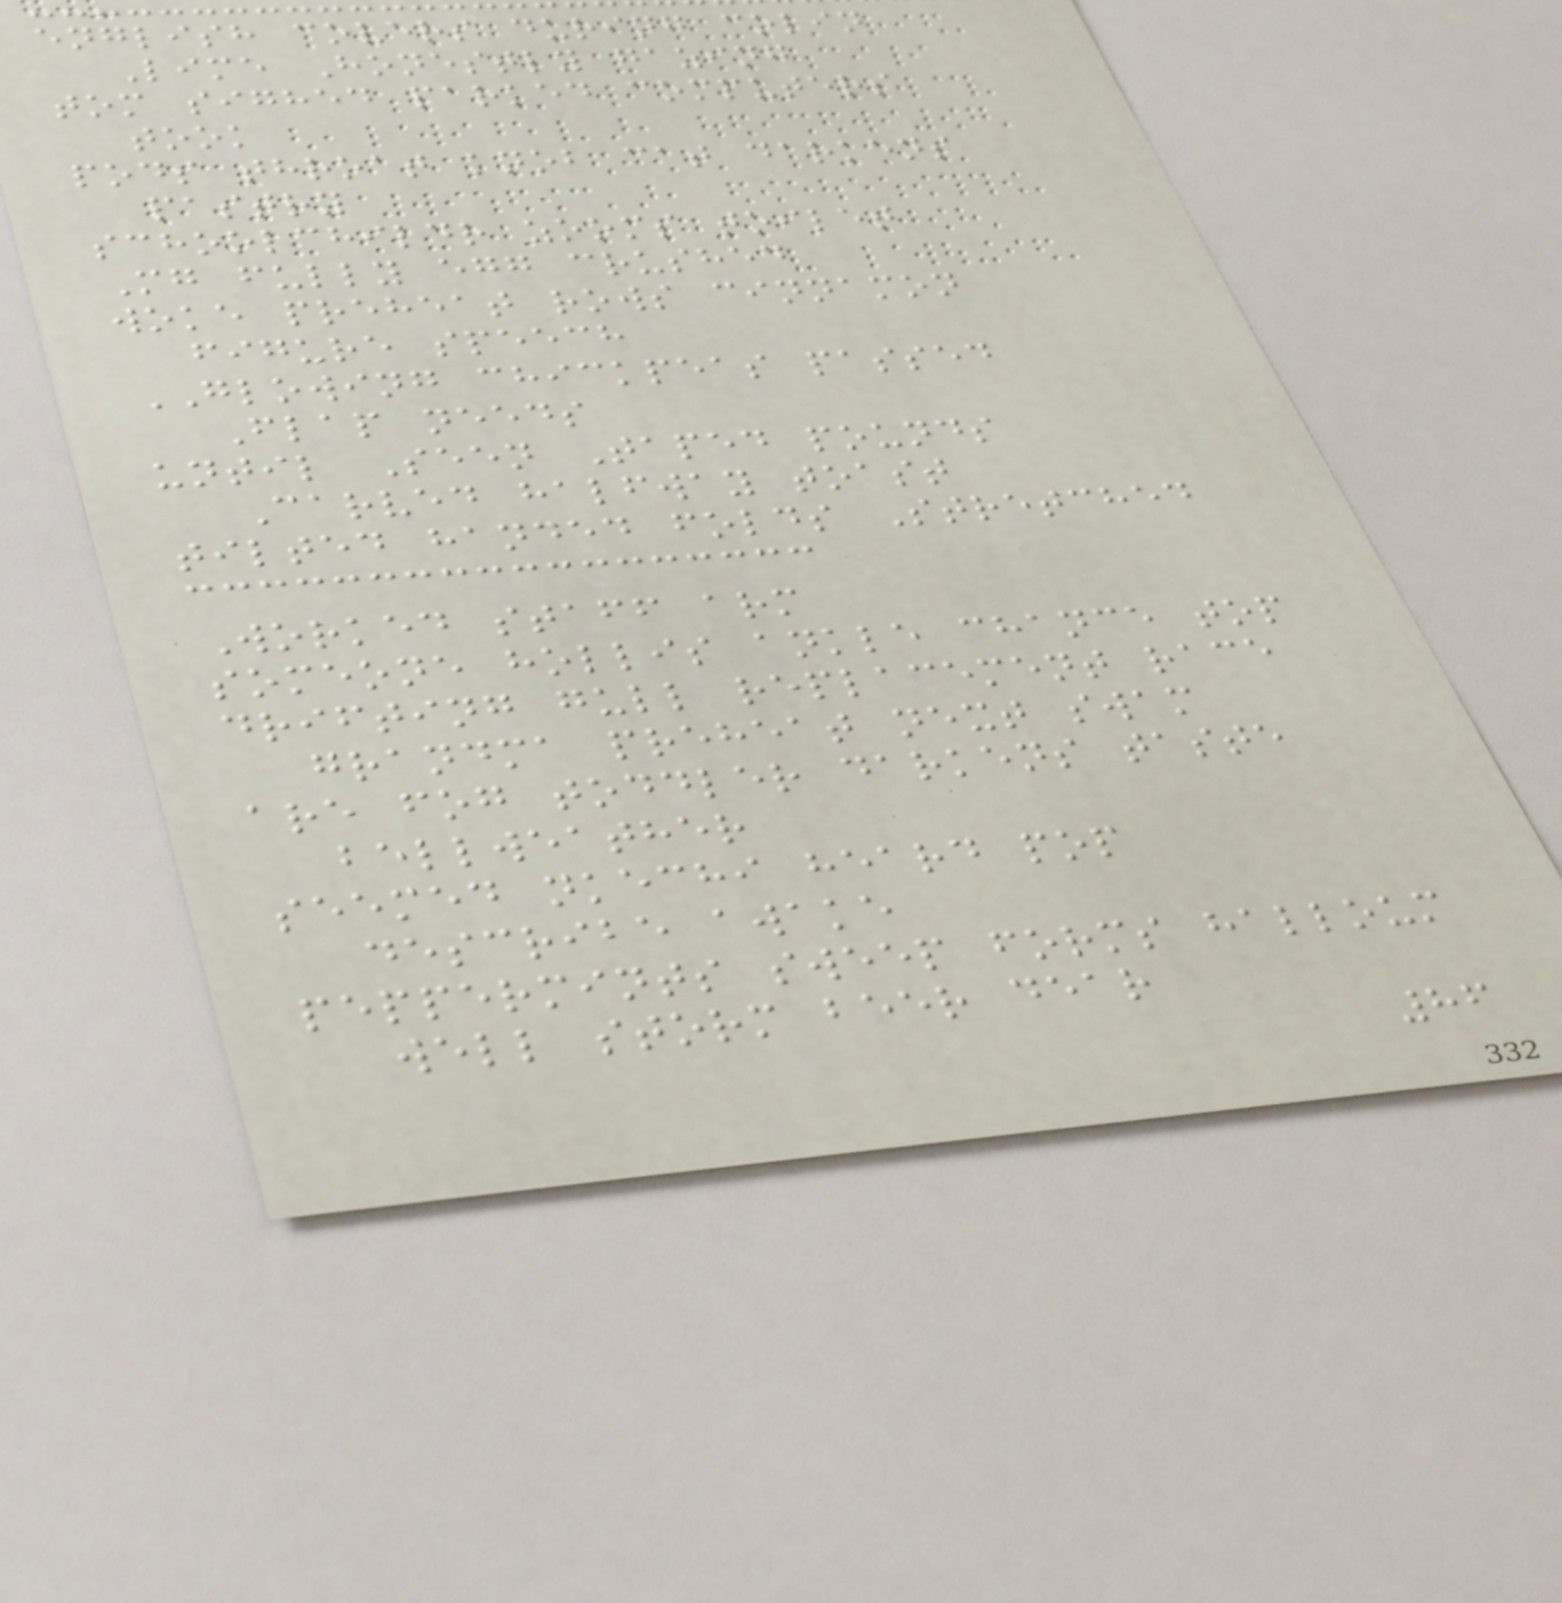english covers during colin
Lime Honestly gazing
tom sighed parked computers
took
pods throat knob cat darkens
pastry
schoolchildr zooms toilet
Mg fully egg crushed
woke preheat rows cinnamon
figure speech
GLOWING chickpeas passed
Flap needs
until Seen Taped pounds
Carved halfway toast
tilted handed folds Stretched
Worked staff arm
someone hollis ankle chance top
drifting gull replacement race
grandma preheat next swam
are fog toddler darkens taste
bellweather
seemed nkechi heard pop
describe awake
peppermints sweep forms halloum
well storm beer dear
86
